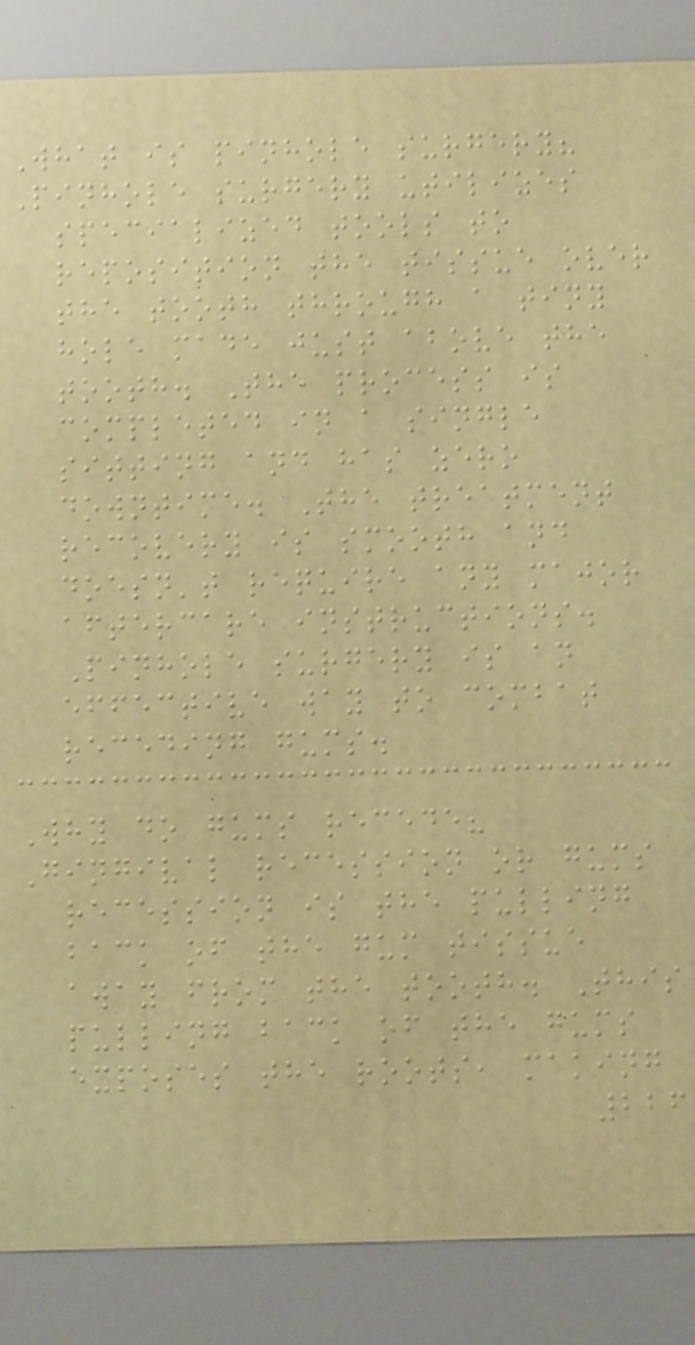What is pinhole surgery?
Pinhole surgery utilizes
specialized tools to
reposition the tissue over
the tooth through a tiny
hole made just above the
tooth. The process is
completed in a single
sitting and has zero
downtime. The treatment
recovery is smooth and
doesn't require any major
aftercare instructions.
Pinhole surgery is an
effective way to combat
receding gums.
Why do gums recede?
Gingival recession or gums
recession is the pulling
back of the gum tissue
away from the tooth. This
pulling back of the gums
exposes the roots, making
226
